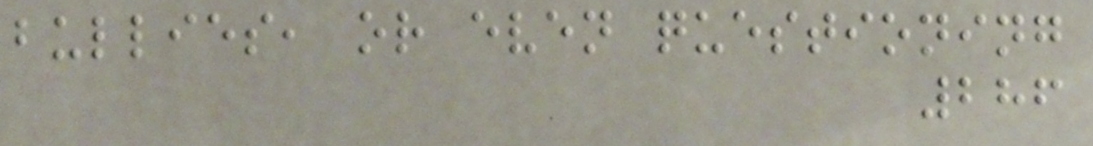bullies, or even questioning
286
